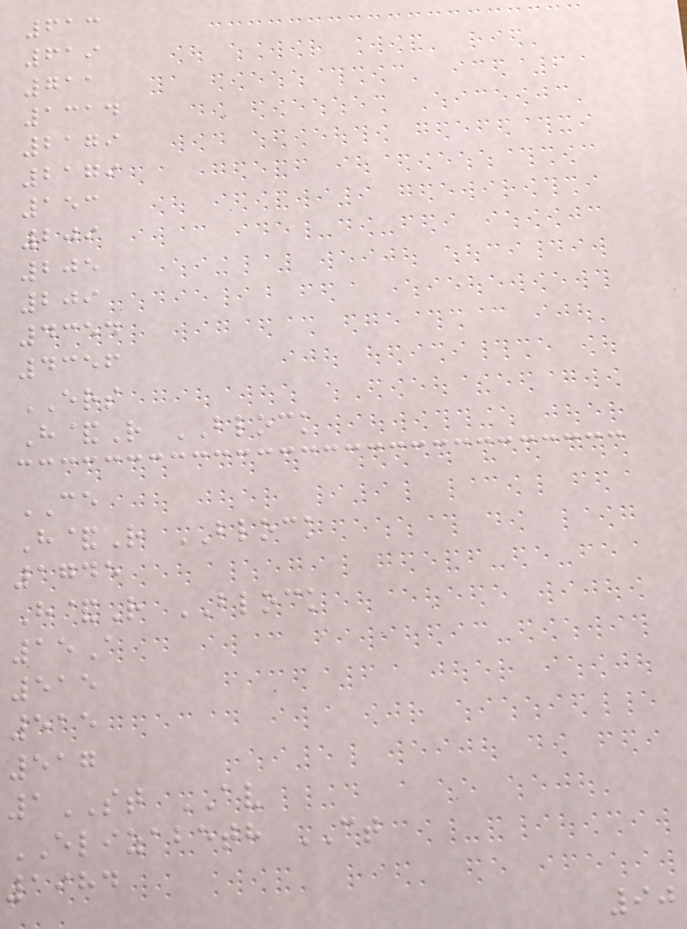613
619
711
1314
2179
2179
153
209
205
209
4354
4356
ERS
H&R BLOCK
CE
H&R BLOCK
1745
H&R BLOCK
15A
515
515
517
1ST AV
ELIZABETH CT
1984
90
